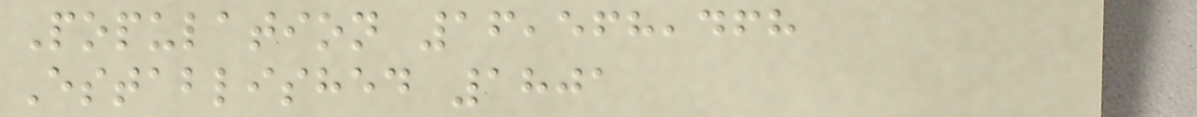Population 16,568,468
Established 1801
